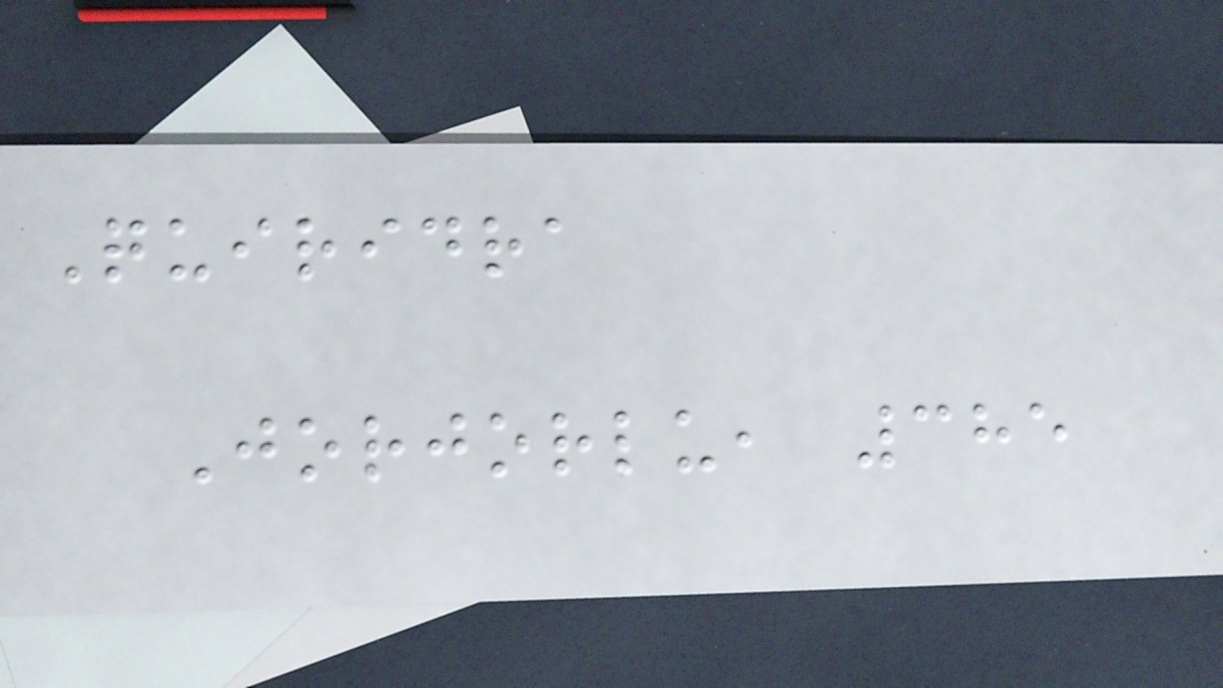Quiridra
Jorjorlu, 385
